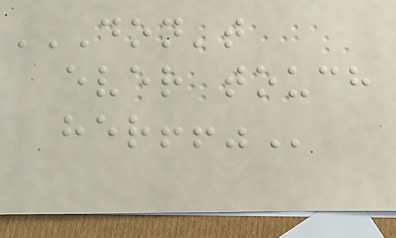DON'T
EVER TOUCH
HER!!"
